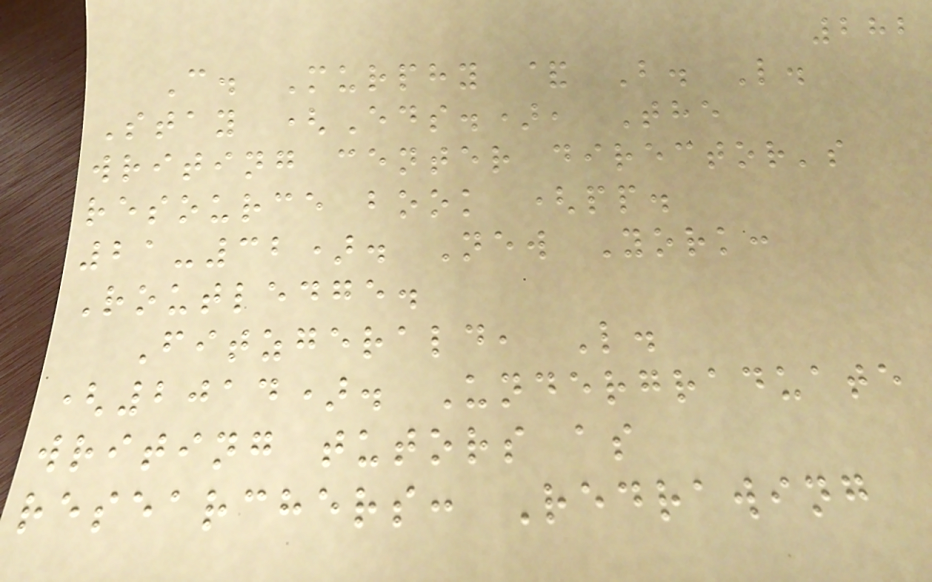282
C. Murphy & B. L.
Stay (Eds.), The
writing center director's
resource book (pp.
21-32). New York:
Routledge.
Fitzgerald, L.
(2014). Undergraduate
writing tutors as
researchers: Redrawing
